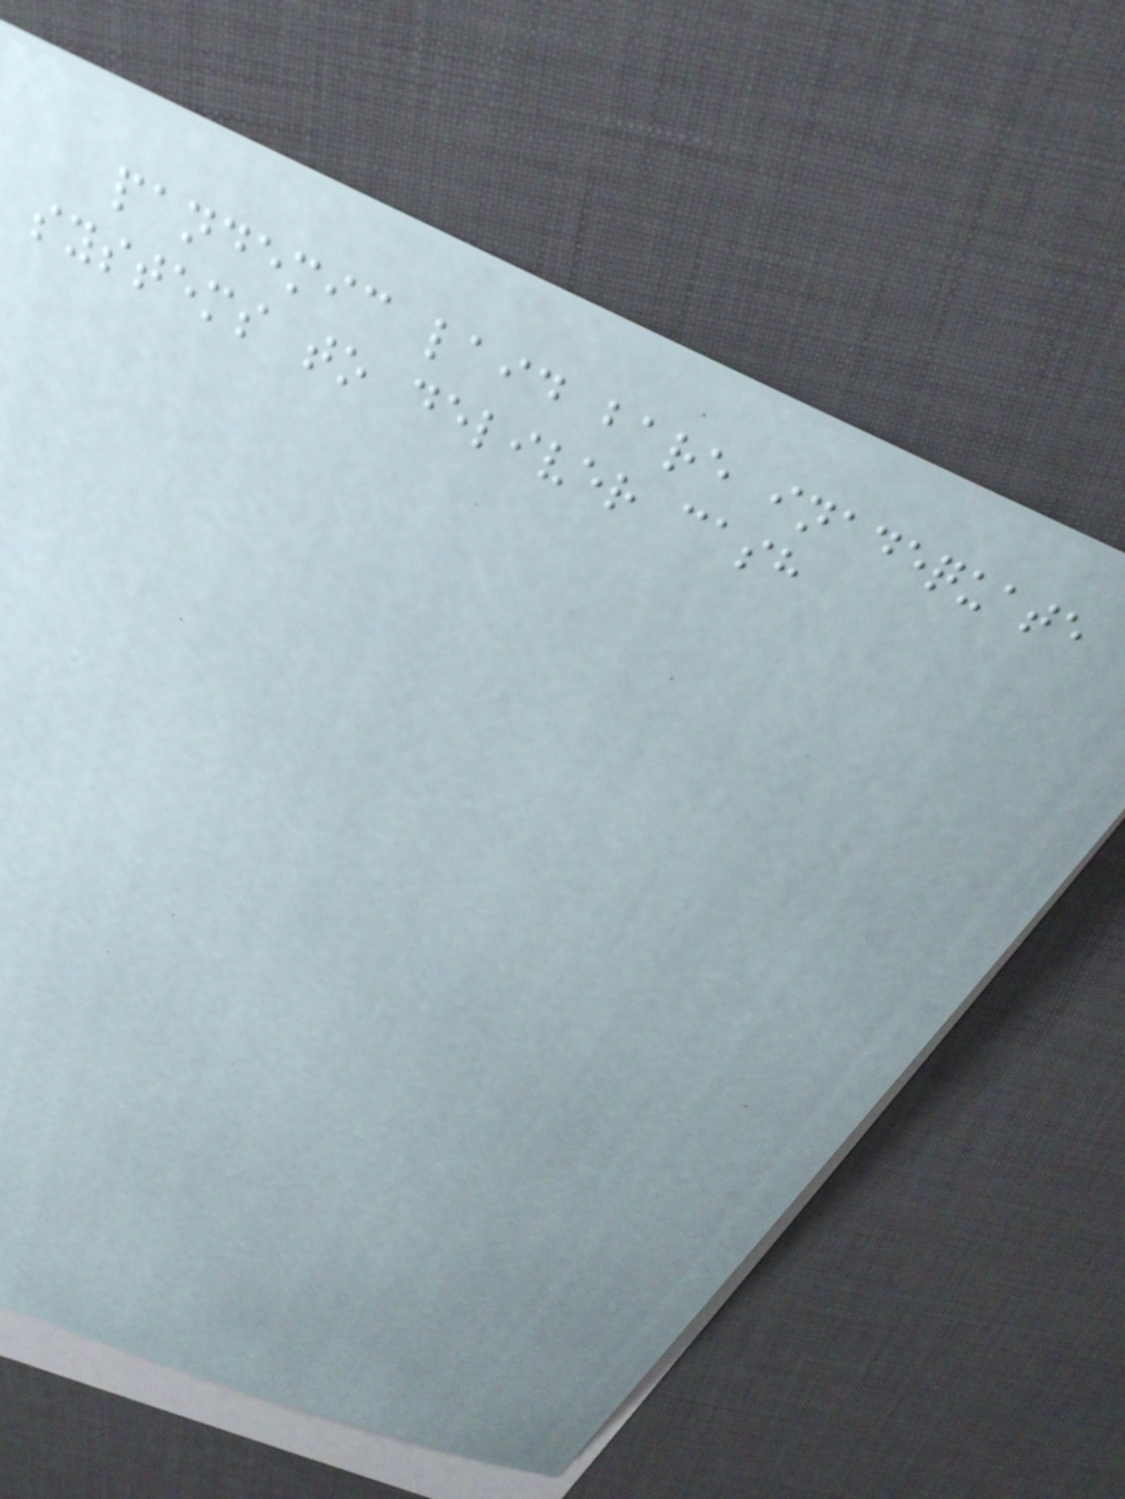pandemic laid bare inadequate
systems to deliver cash
